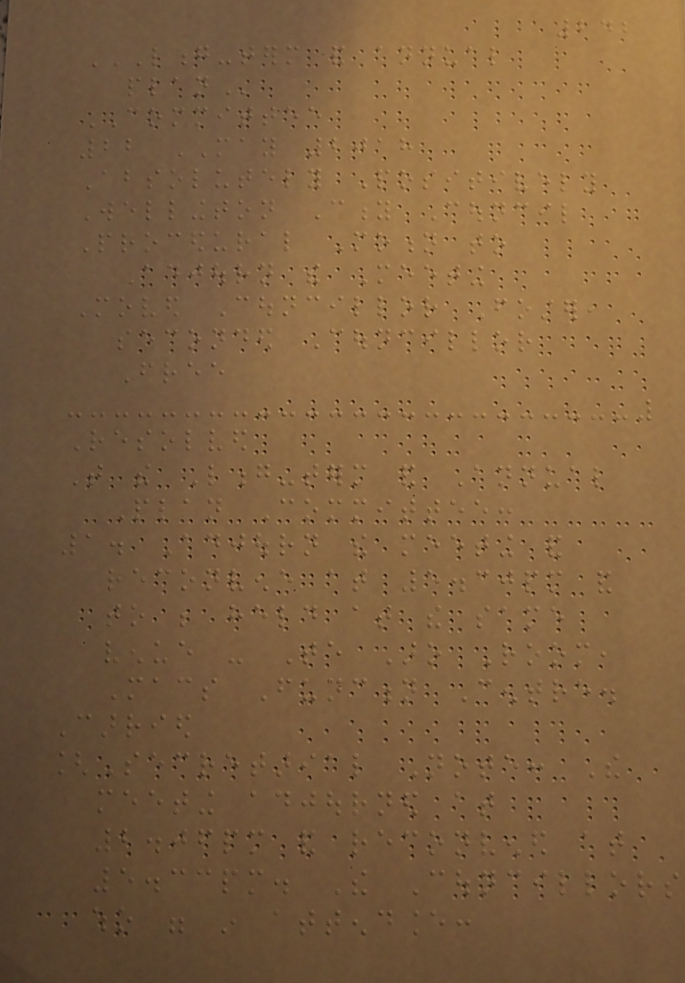242
LONG-TERM AND ANNUAL
PLAN
COMMITTEE
22 MAY 2018
Absolutely Positively
Wellington City Council
Procedural Motion to
Adjourn the Meeting
Moved Councillor Foster,
seconded Councillor
Free
Resolved
That the Long-term and Annual
Plan Committee:
1. Adjourn the meeting and
reconvene at 5.30pm and
to be held at the same
venue - Te Aro Room,
Macs Function Centre.
Carried
[Secretarial Note: The
meeting adjourned at
2.06pm and reconvened at
5.33pm. The Councillors
who were in attendance:
